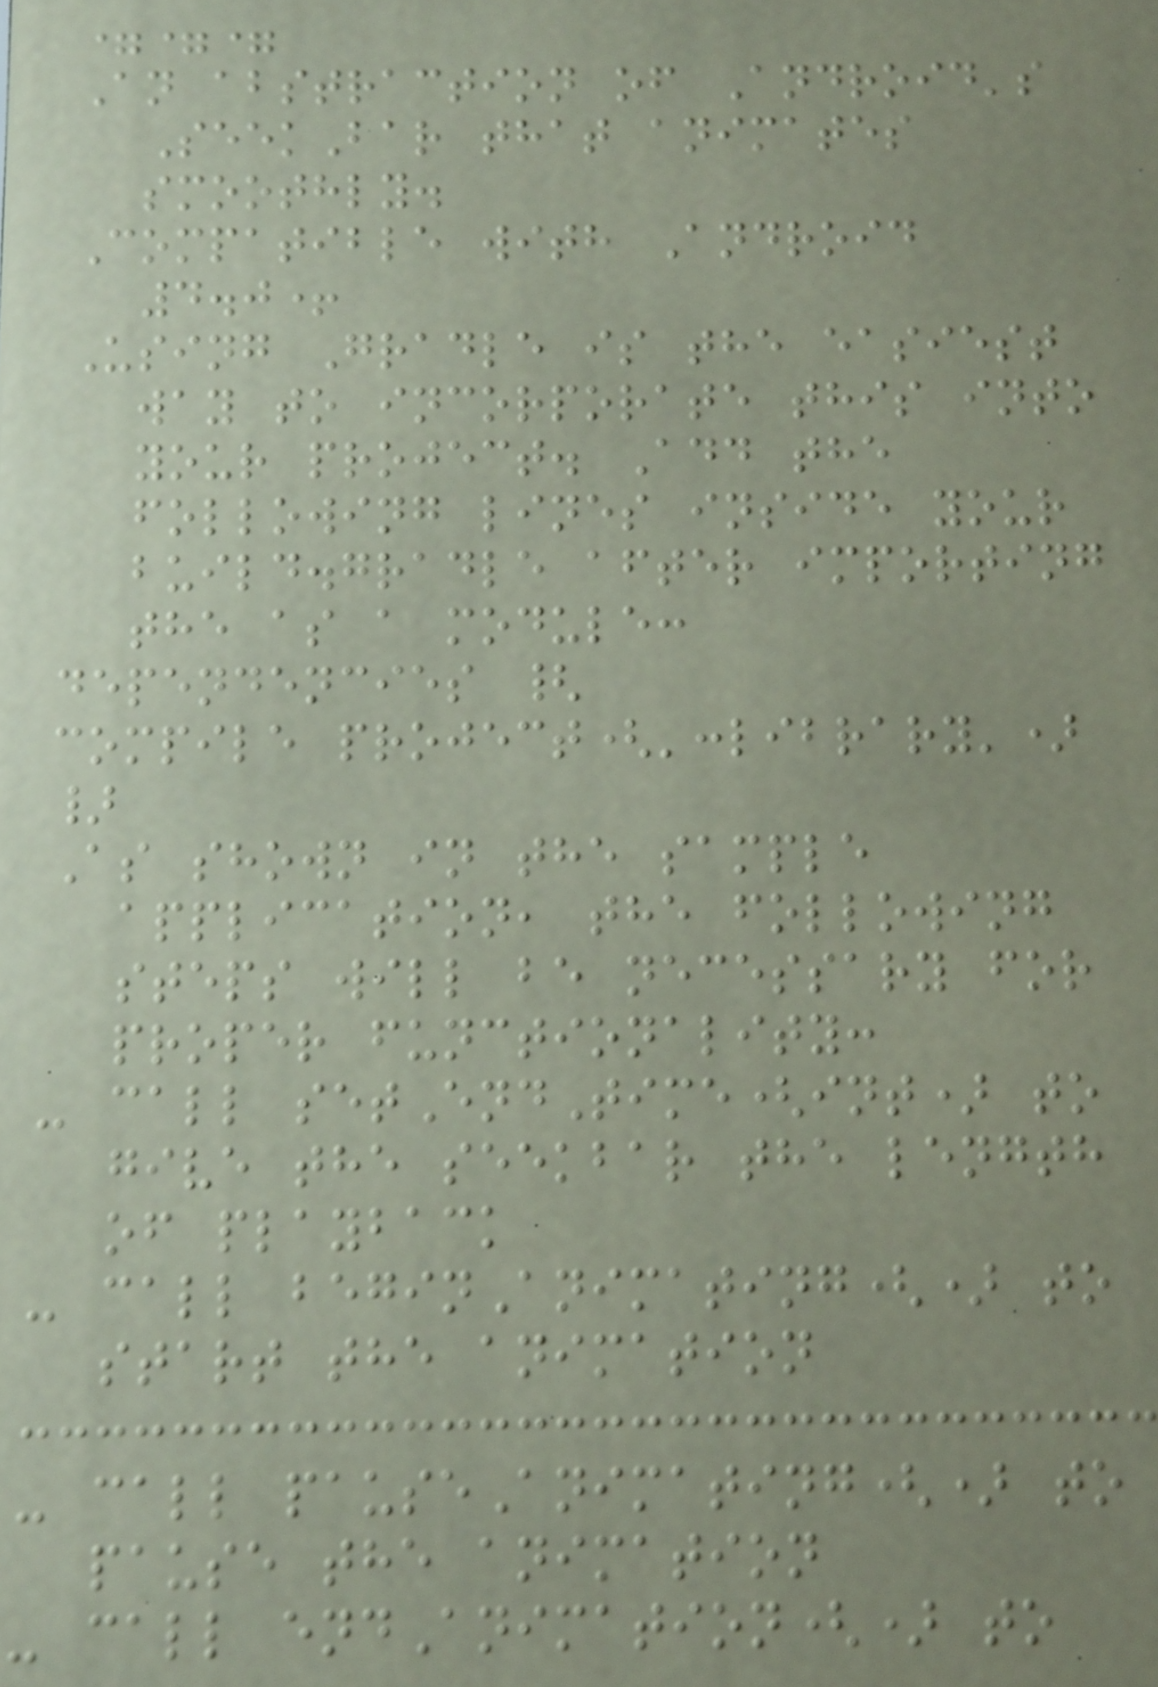===
An abstraction of Android's
SeekBar that animates
smoothly.
Compatible with Android
4.0+
Using Gradle is the easiest
way to incorporate this into
your project. Add the
following lines inside your
build.gradle after importing
the as a module:
dependencies {
compile project(':library')
}
As shown in the sample
application, the following
steps will be necessary for
proper functionality:
- call setEndTime(int) to
give the seekbar the length
of playback
- call beginAnimating() to
start the animation
- call pauseAnimating() to
pause the animation
- call endAnimation() to
